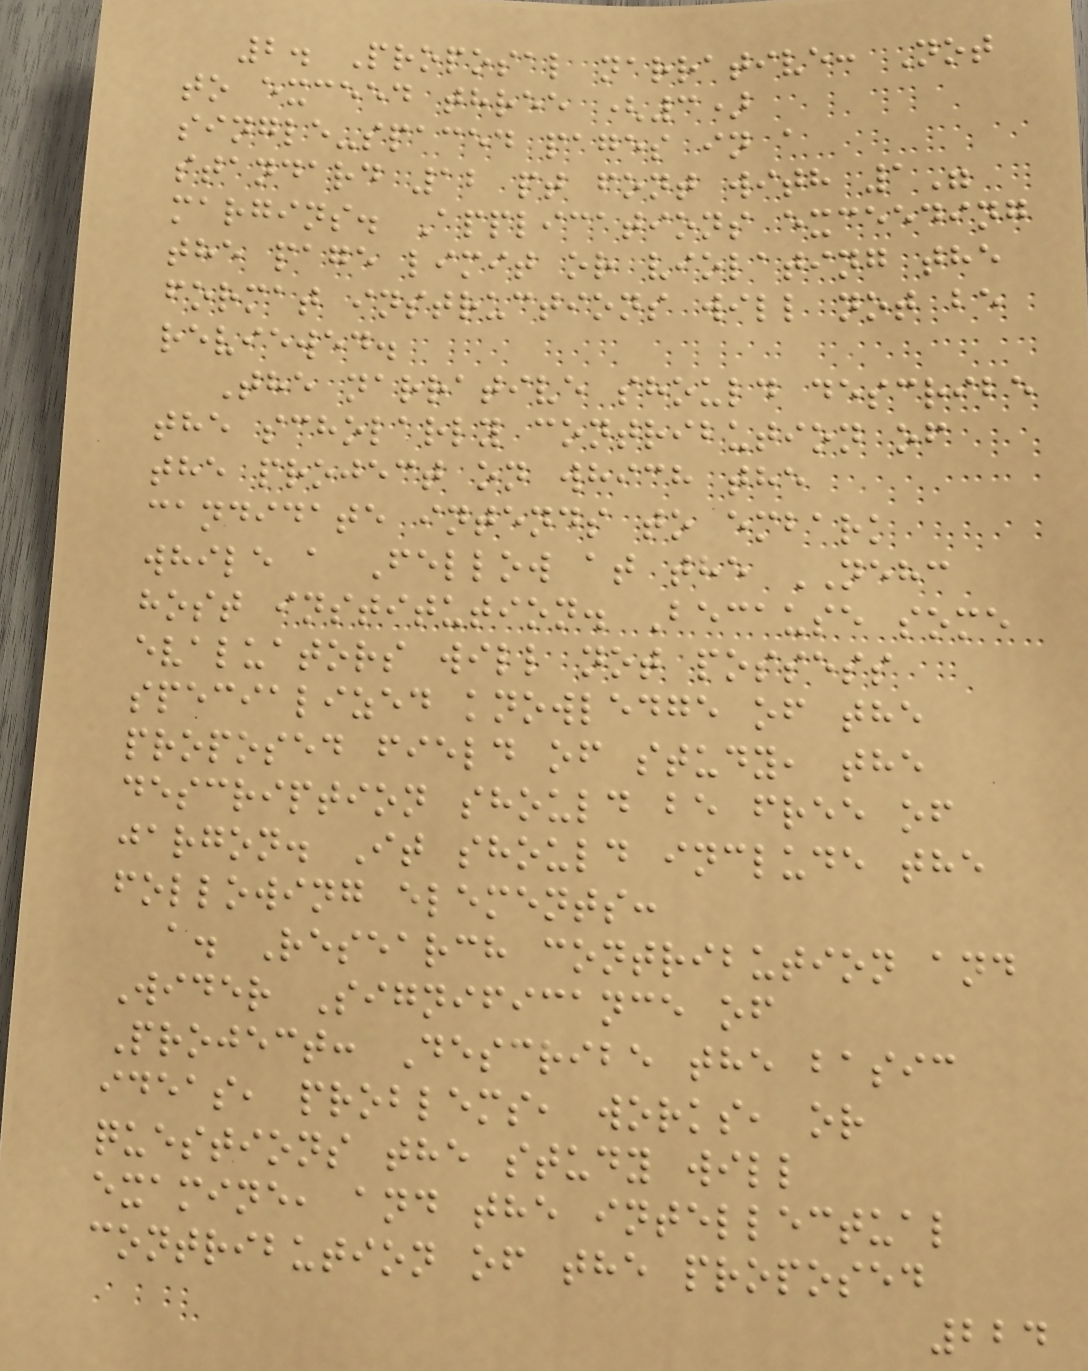2. Proposal narrative: Not
to exceed three (3)
single-spaced pages in a
standard 12 pt font with 1"
margins. Applications exceeding
the page limit or violating the
format instructions will not be
reviewed.
The narrative should describe
the scholarly contribution of
the project on which the
candidate intends to embark
while a Fellow at the NEHC
host institution. Because some
evaluators will not possess
specialized knowledge of the
proposed field of study, the
description should be free of
jargon. It should include the
following elements:
a. Research contribution and
Wider Significance of
Project: Describe the basic
ideas, problems, works, or
questions the study will
examine, and the intellectual
contribution of the proposed
224
